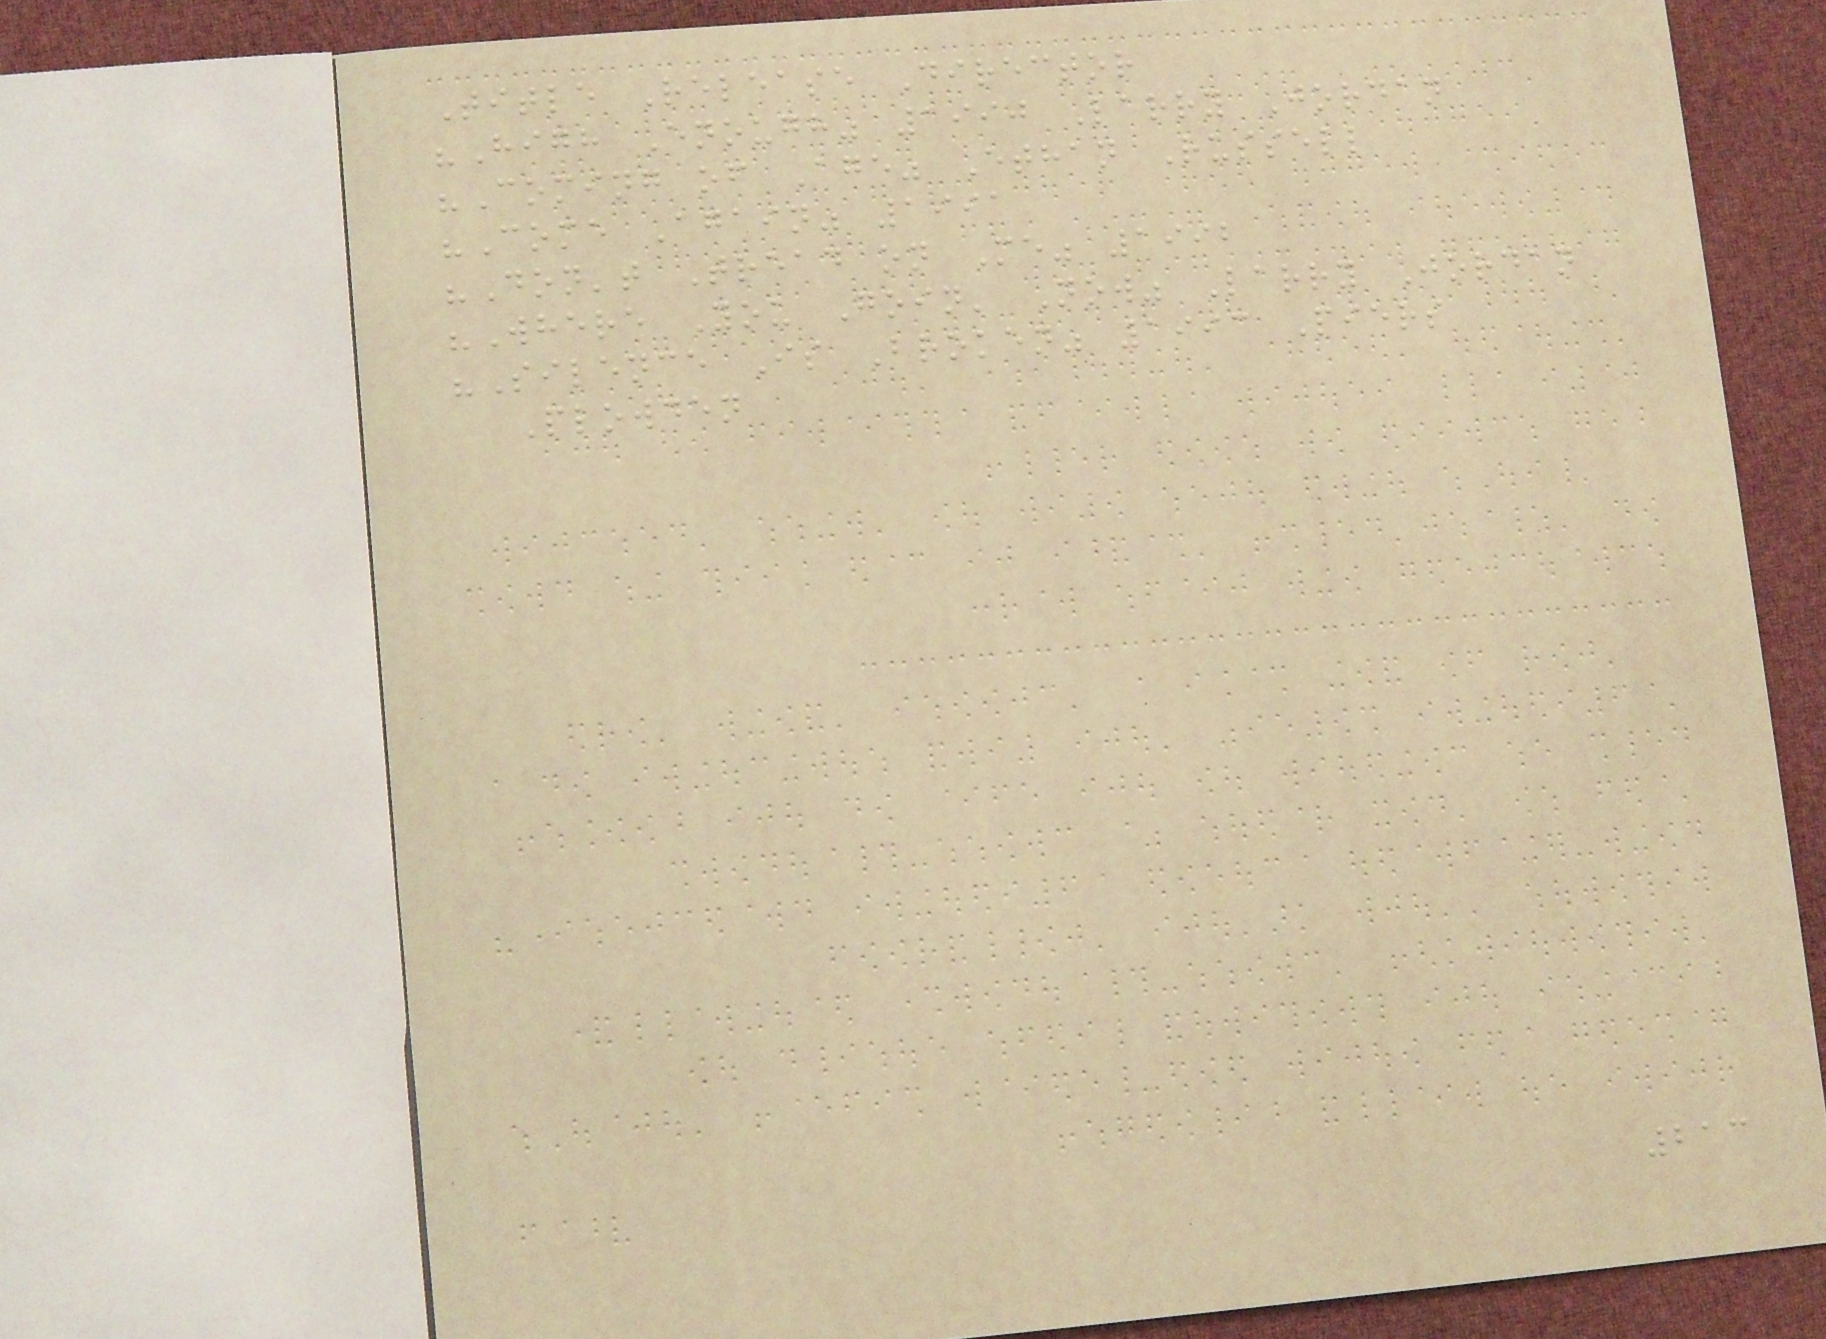Title Release Director
"High Enough" 1990 Larry Jordan
"Coming of Age" Ethan Russell
"Come Again" 1991
"Don't Tread on Me" 1992
"Where You Goin' Now" Larry Jordan
"Silence Is Broken" 1993 Piers
Plowden
213
